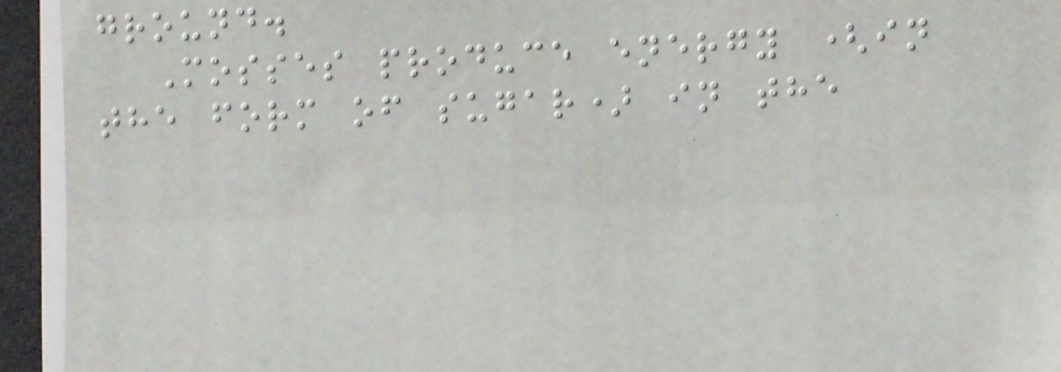ground.
Mosses produce energy (in
the form of sugar) in the
